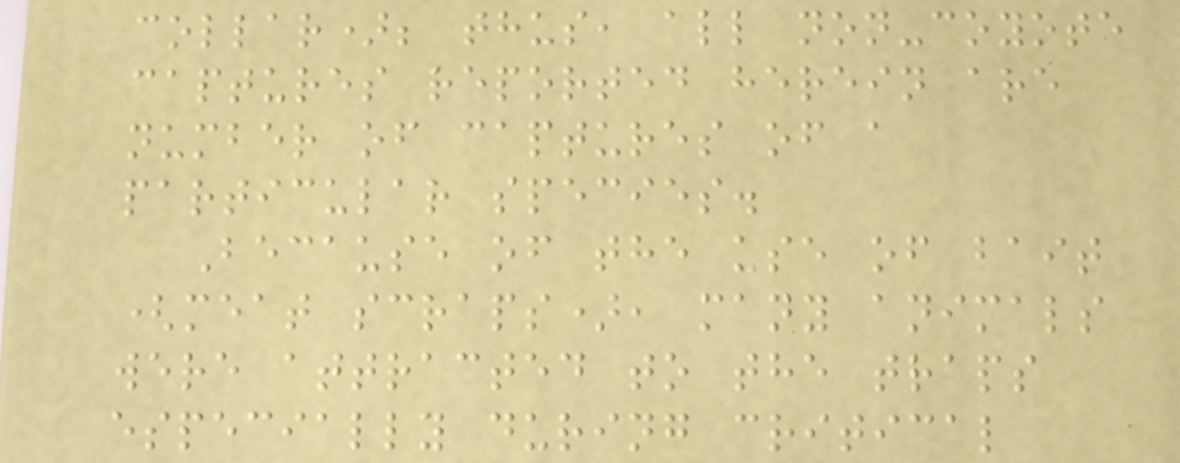collar); thus, all non-coyote
captures reported herein are
number of captures of a
particular species.
Because of the use of bait
(meat scraps), many animals
were attracted to the traps
especially during critical
